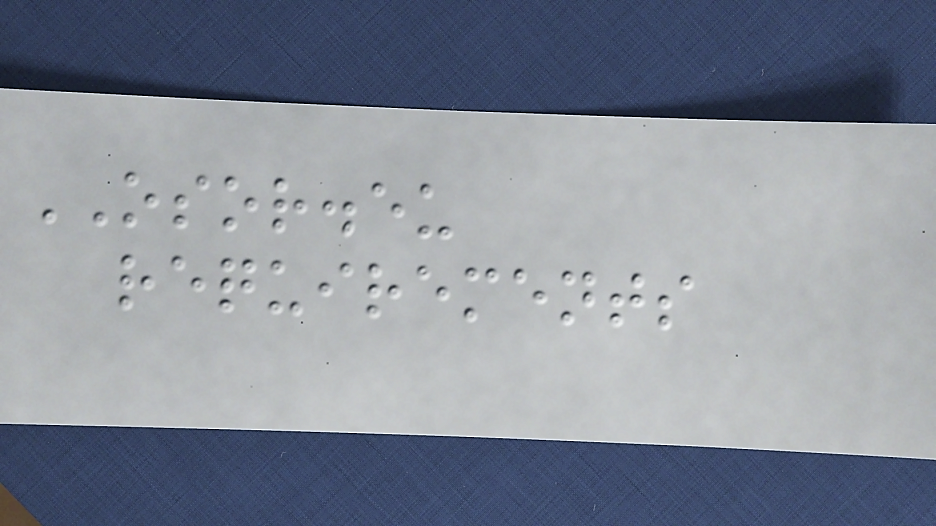OSOR.eu
requirements
